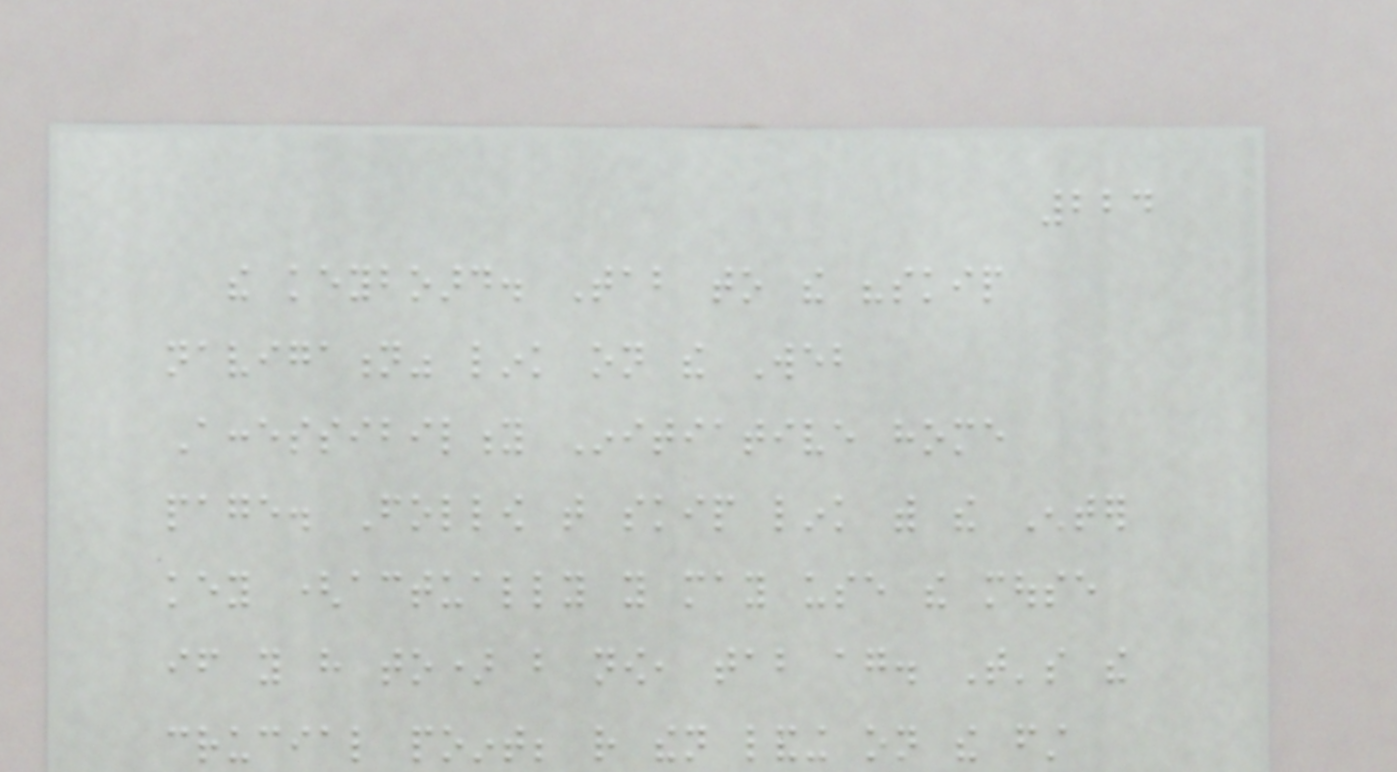224
the keyboard. Tab to the "skip
navigation" link on the Web
Accessibility Initiative home
page. Follow that skip link with the Enter
key (actually you may use the mouse
if you have to) but now, tab again. That's the
crucial point; rather then landing on the first
